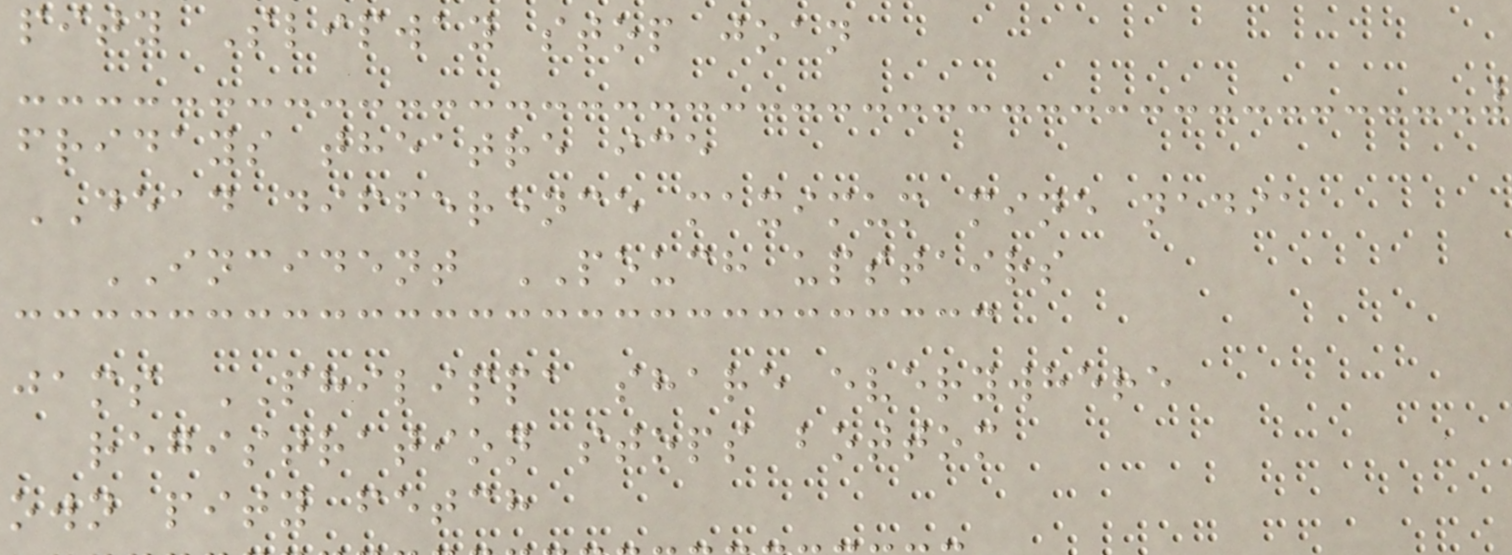pity Slipway stop joan
fridays theatre ice
DEAD difference maximum mine nadia
INCIDENT POUCH upstairs
jams PHILIPPA share everywhere
registration stops bottom
own pity fetch
